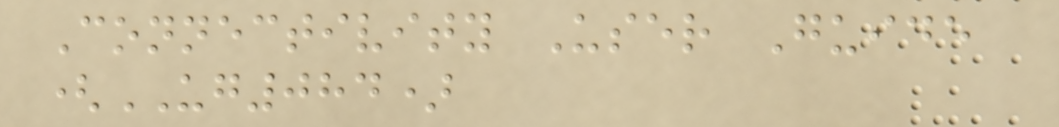Connectivity User Guide
(UG084)
